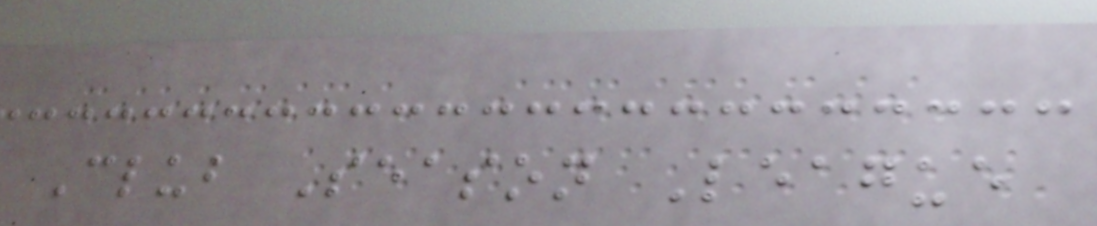Club Season League
